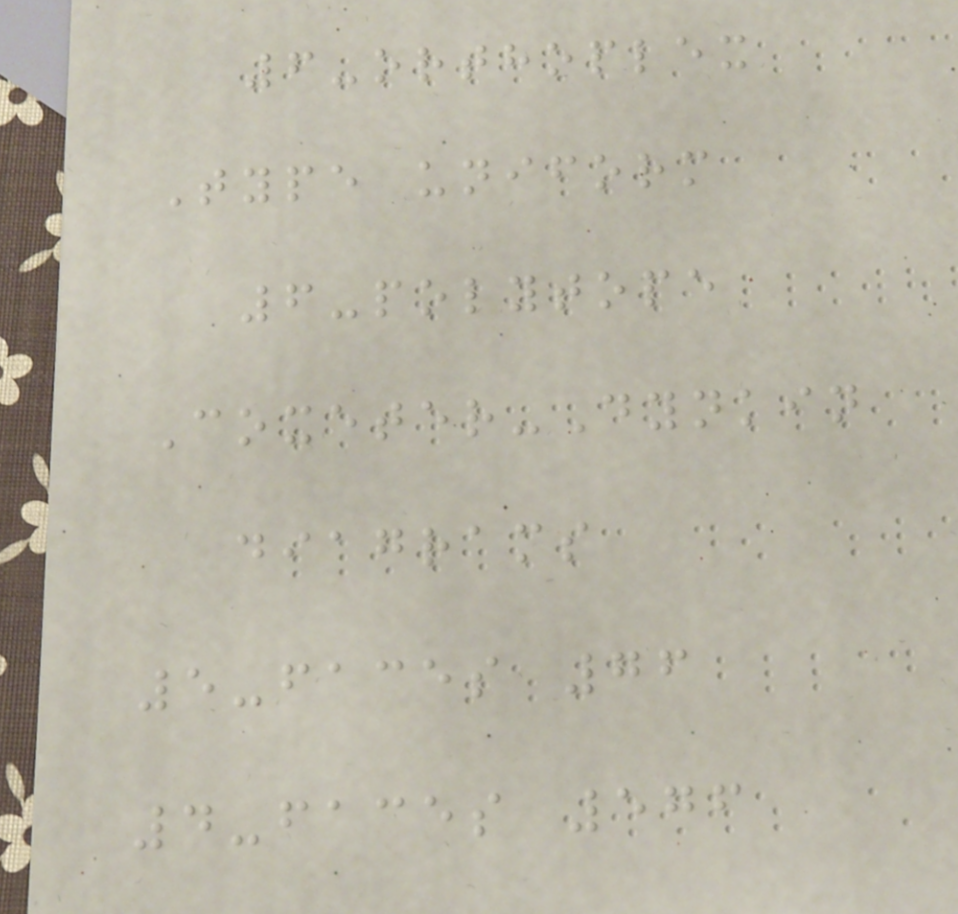6-orthoplex
Type uniform
6-polytope
Coxeter-Dynkin
diagrams
5-faces 76
4-faces 576
